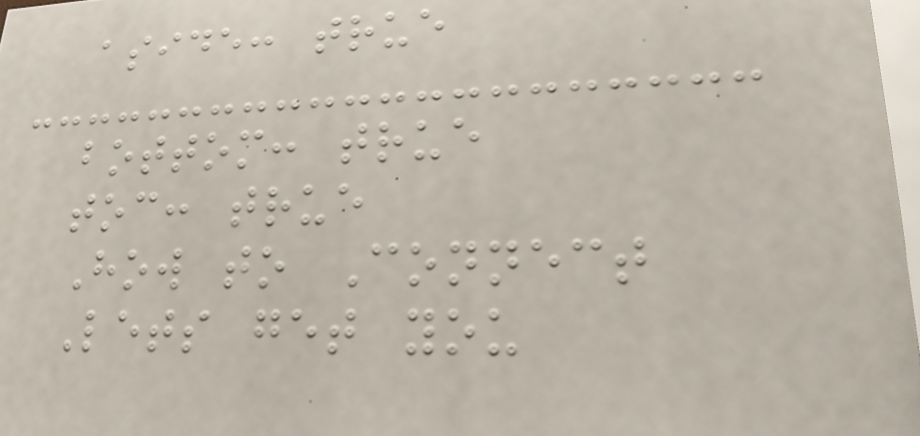aside: true
bottom: true
toc: true
How to Connect
Lets get you
